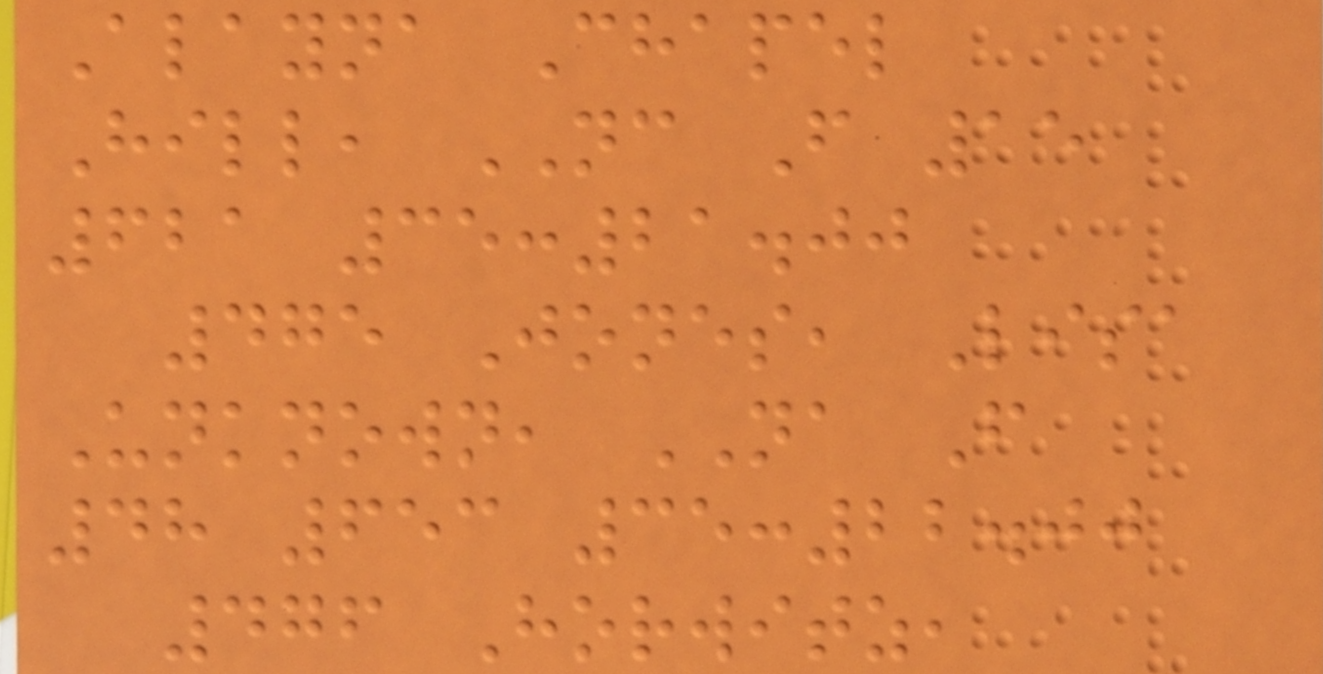Alayna Chapel
Hill, NC F 15
621 35:21.00
475 Jones, Lisa
Unknown, NA F
48 653 35:22.00
476 Horwitz,
